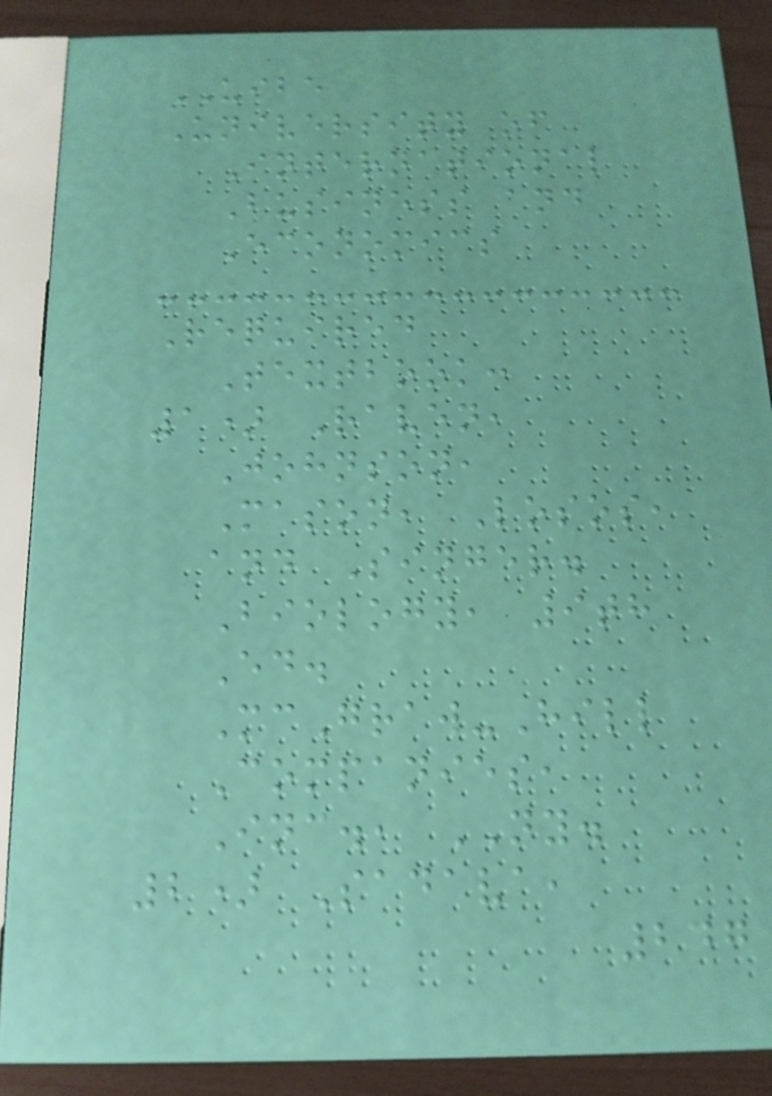UIBE
University of
International
Business and
Economics
Required
Textbook:
1) Raven,
Johnson,
Mason, Losos,
and Singer.
Biology, 9th
Ed.
McGraw-Hill
Companies,
Inc., NY.
2) Sadava,
247
